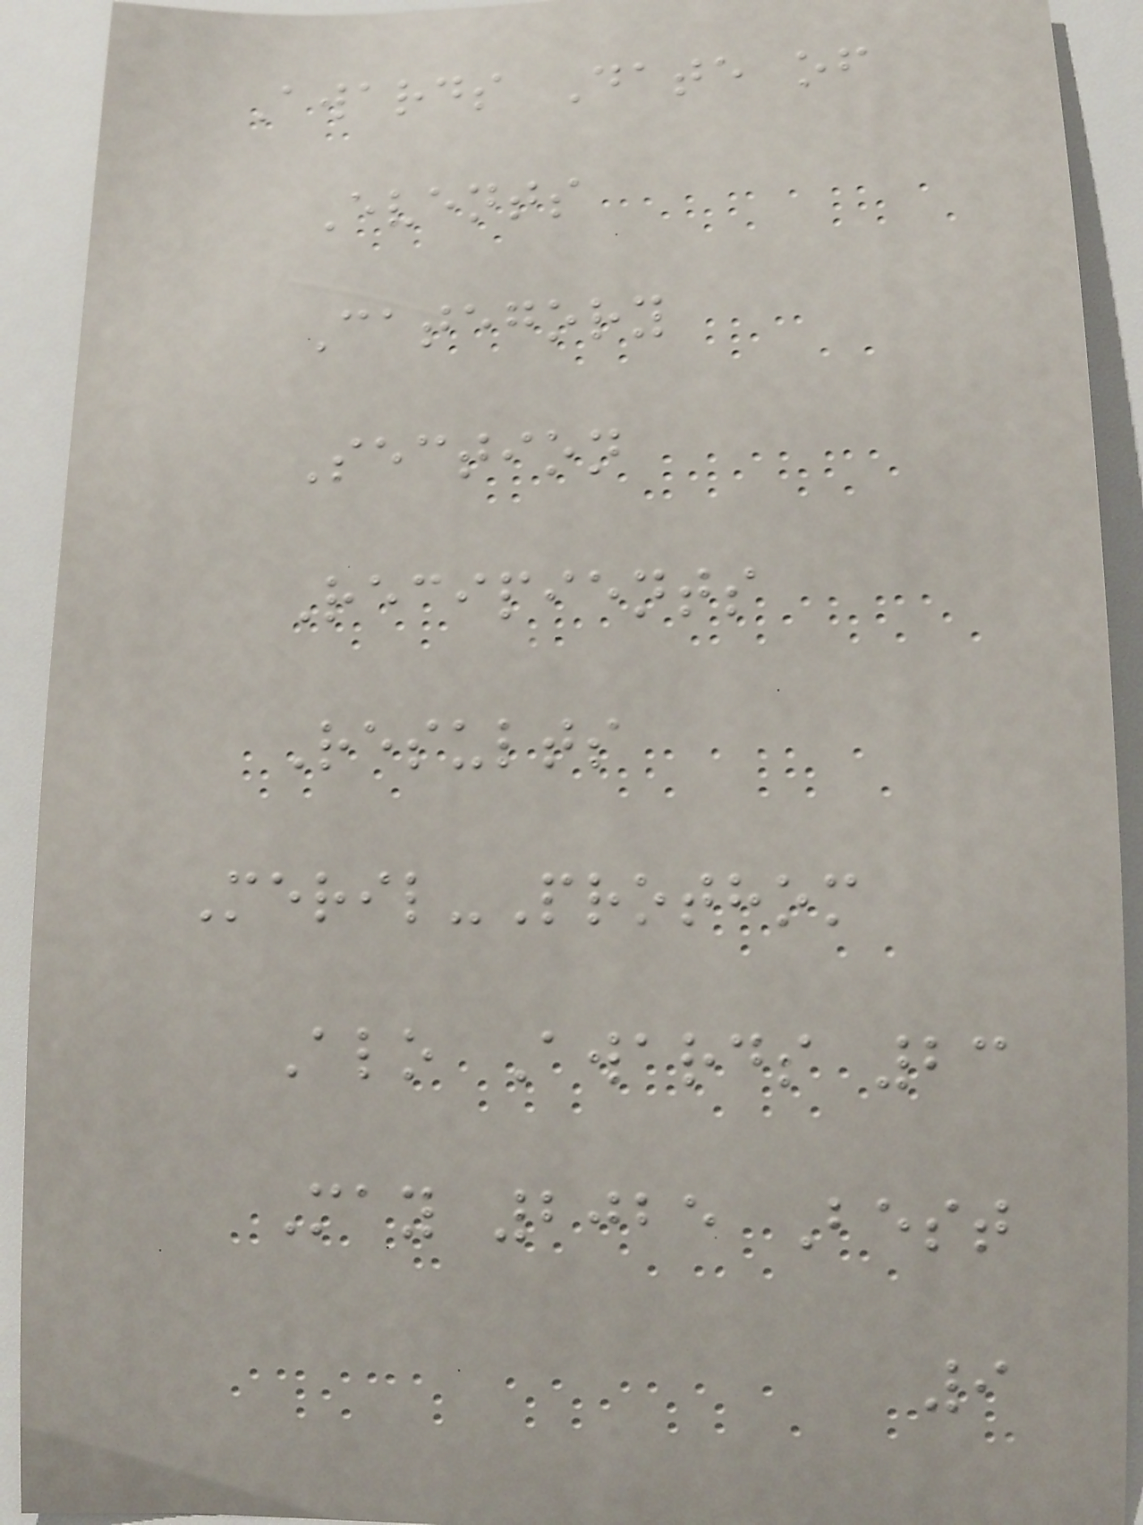Awards Date of
Events
Category
Section
Recipients
Results
Meril-Prothom
Alo Awards 23
May 2025 Best
9
